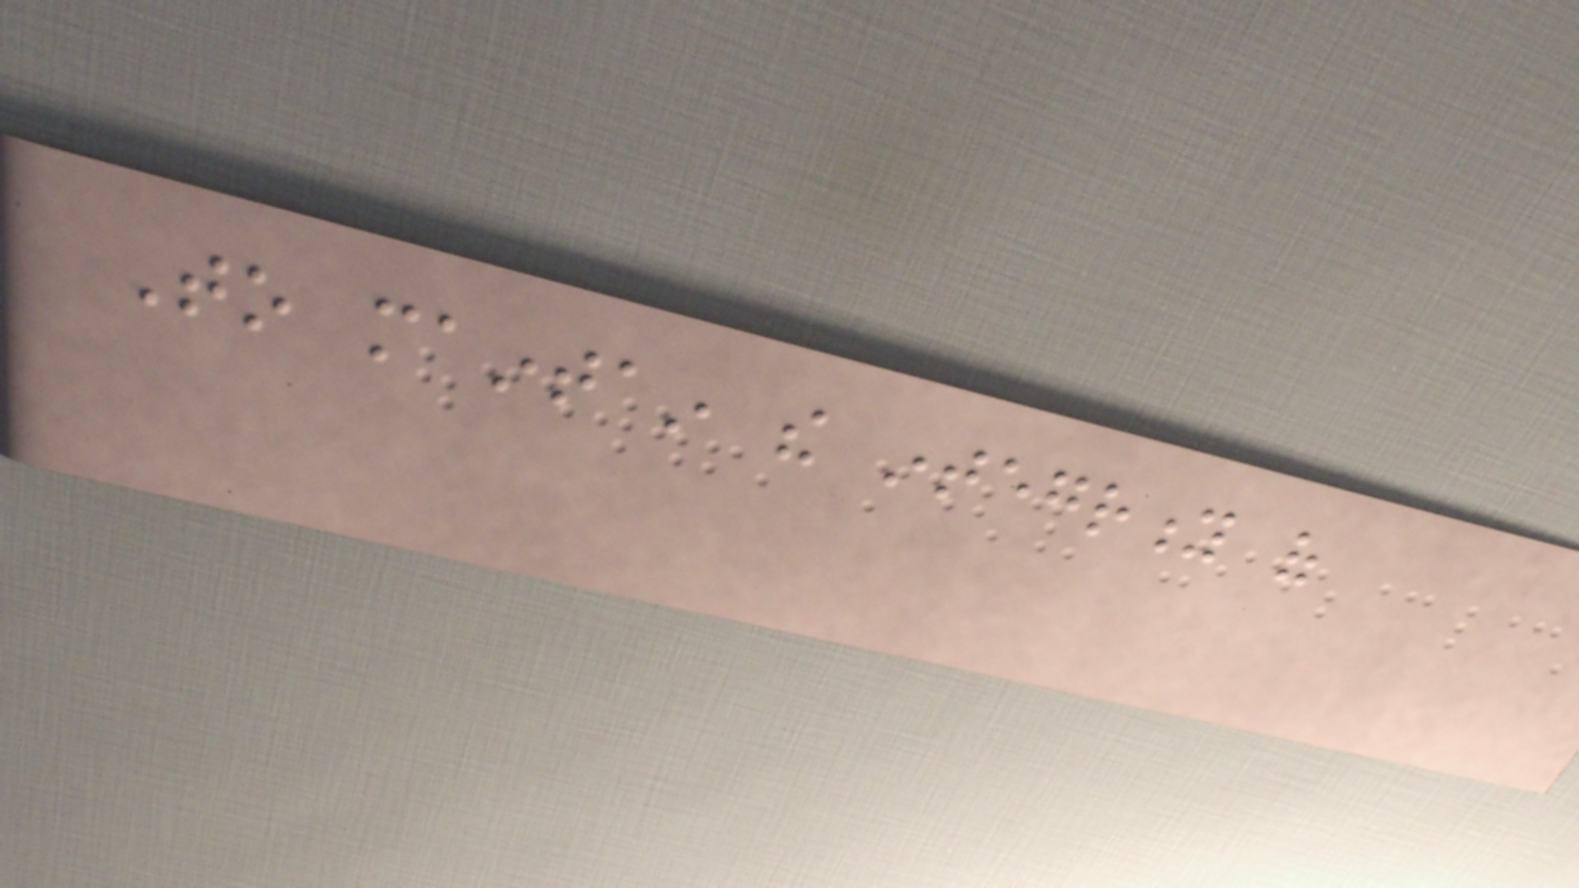To maintain the integrity of
